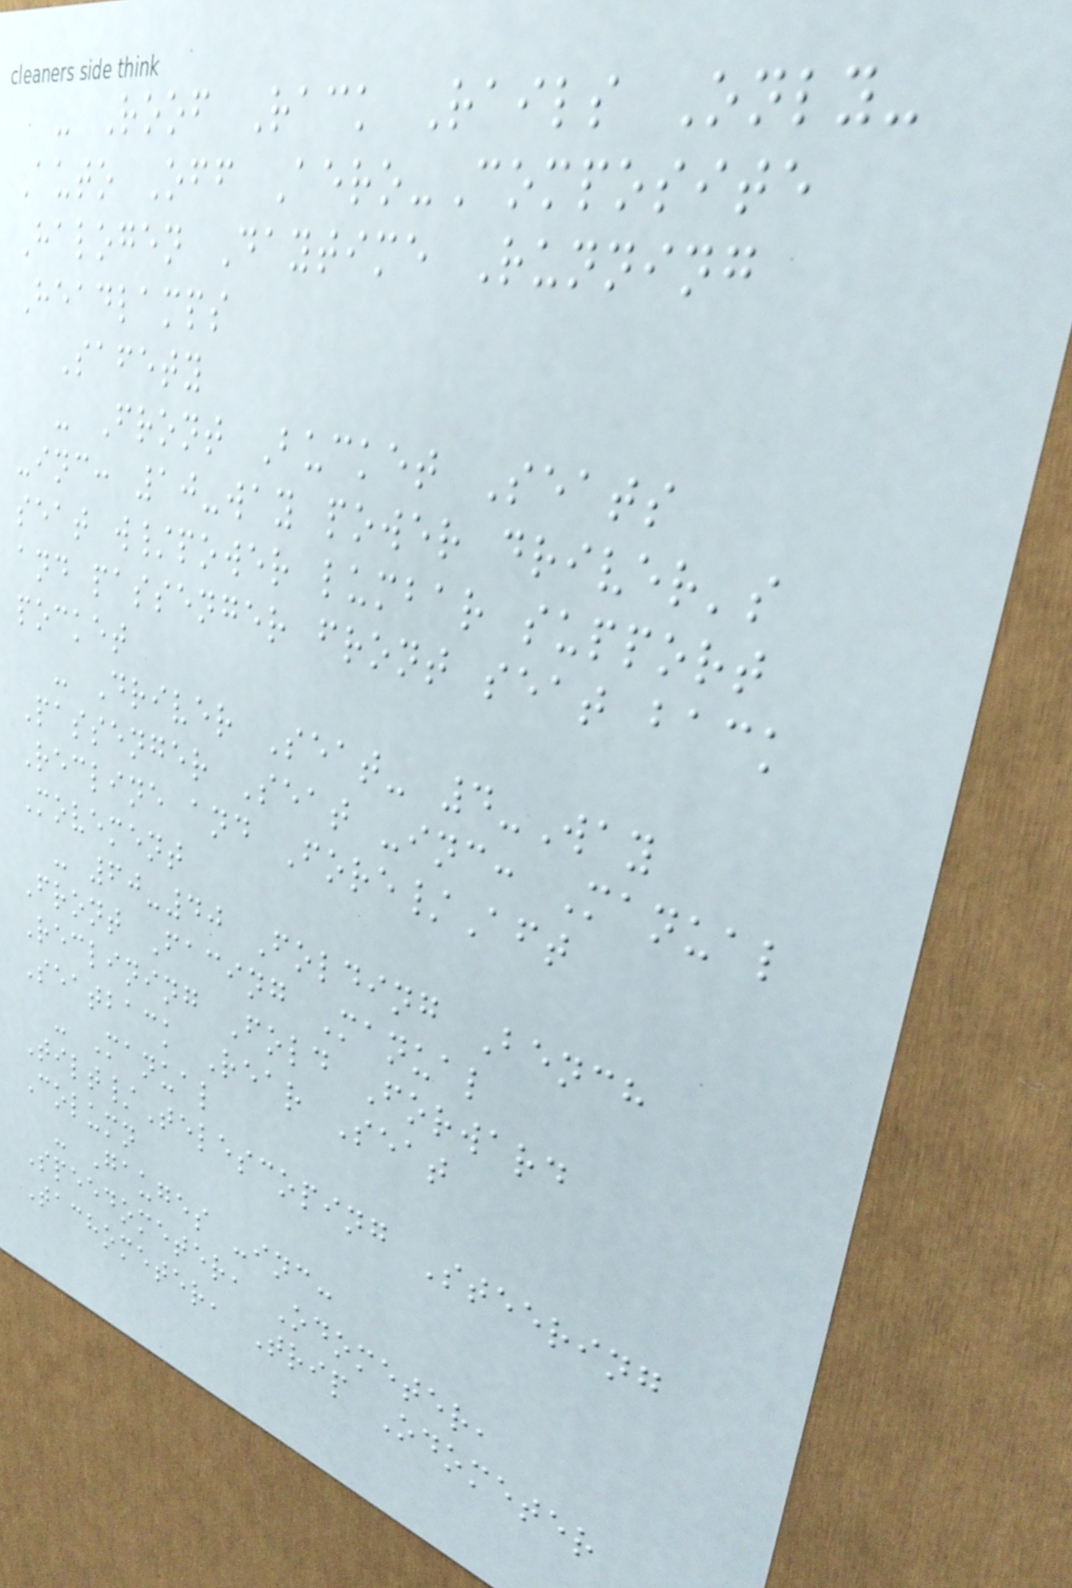- Roof Rack Rails Only-
Auto Off Aero-Composite
Halogen Daytime Running
Headlamps
Safety
- Front Bucket Seats
-inc: 10-way power driver's
seat w/power lumbar support
and passenger front seat back
pocket
- Driver Seat- 4-Way
Passenger Seat -inc: Manual
Recline and Fore/Aft
Movement
- 60-40 Folding Bench
Front Facing Manual
Reclining Fold Forward
Seatback Rear Seat
- Manual
Tilt/Telescoping Steering
Column
- Gauges -inc:
Speedometer, Odometer,
Tachometer, Trip Odometer
